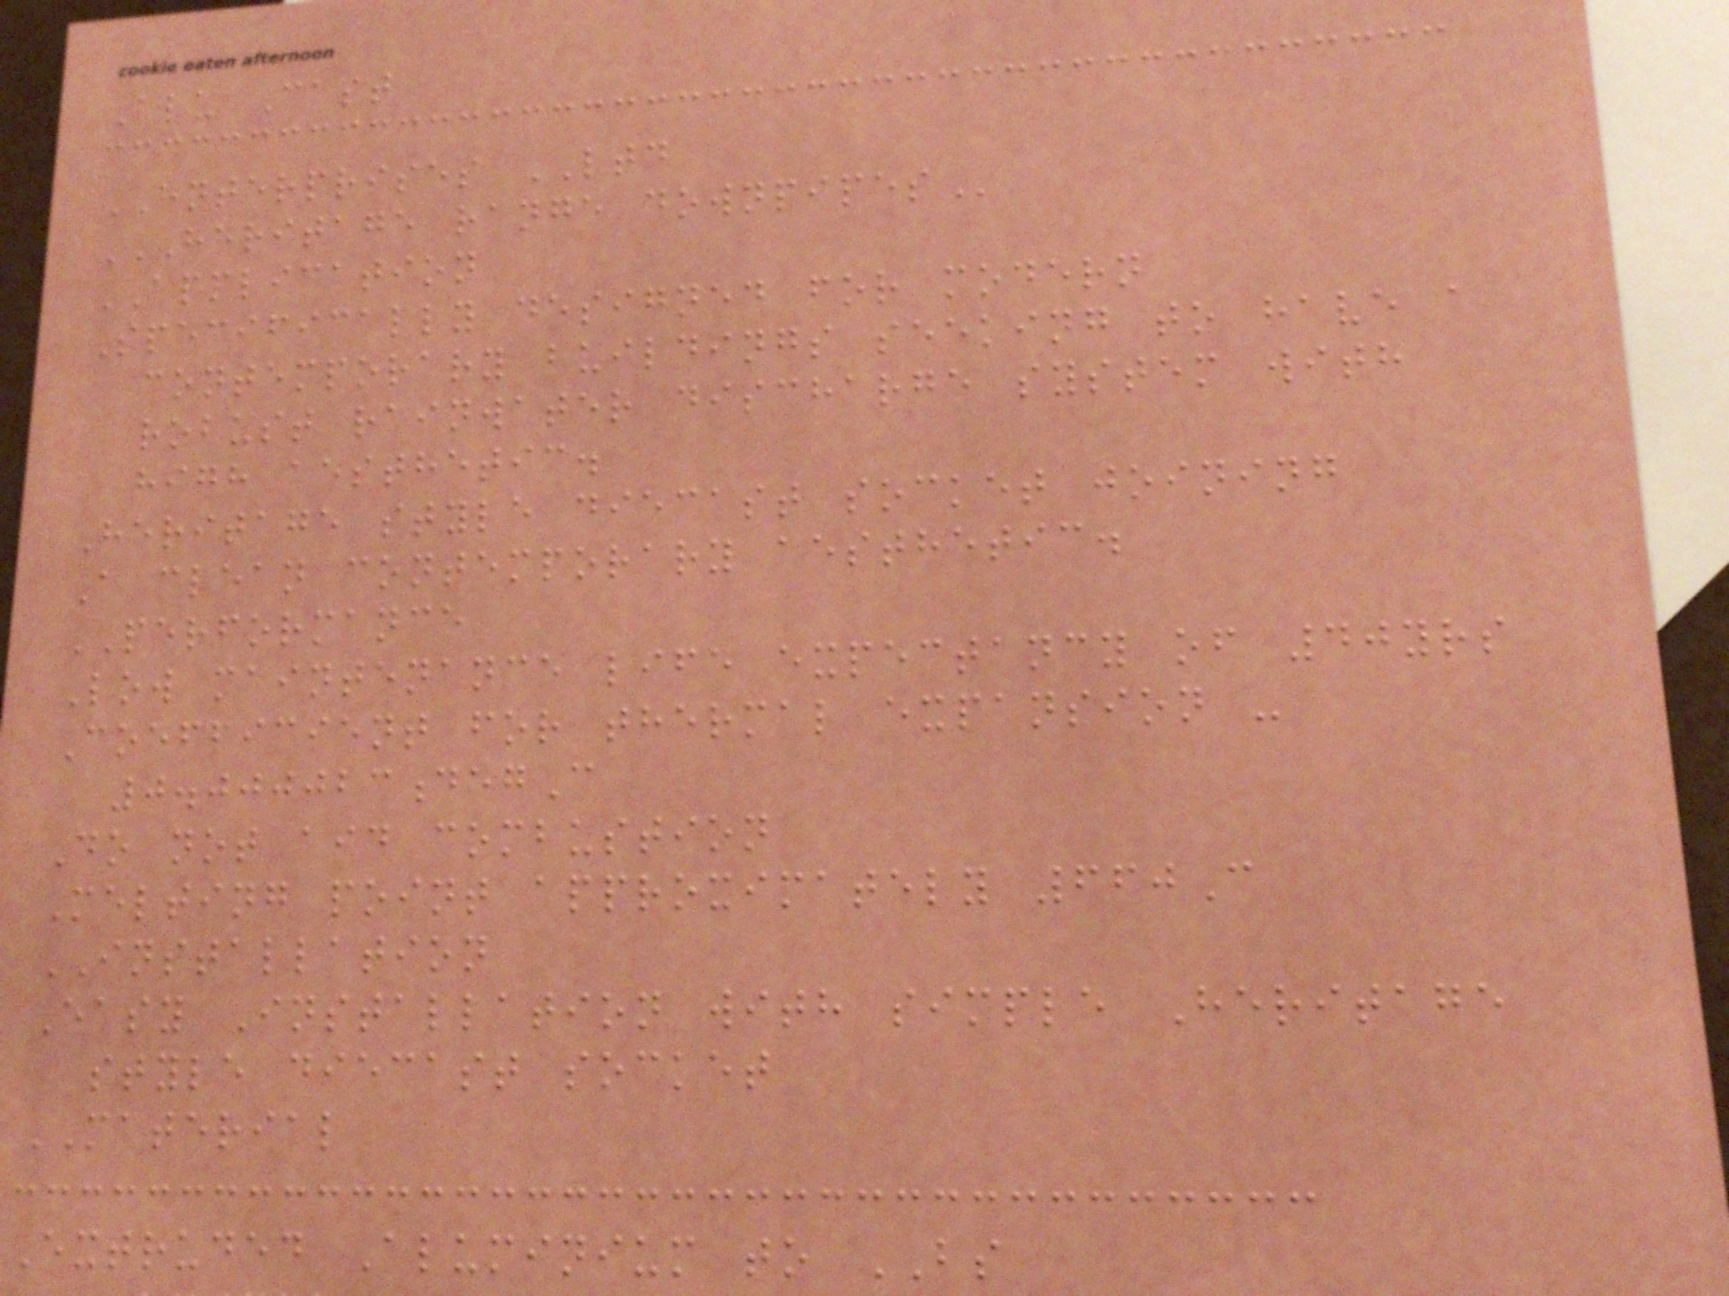Alu Cast
ENTERPRISES LTD
HERITAGE RANGE DOWNPIPES
APPLICATION
Specifically designed for modern
contemporary buildings seeking to have a
robust rainwater discharge system with
high aesthetic.
Heritage style diecast socket joining
A clean contemporary aesthetic.
PERFORMANCE
Low maintenance life expectancy of 40yrs
Coefficient for thermal expansion -
0.000023degC
Do not aid combustion
Melting point approximately 660C
INSTALLATION
Easy Installation with simple Heritage
style diecast socket
MATERIAL
Extruded Aluminium to BS
